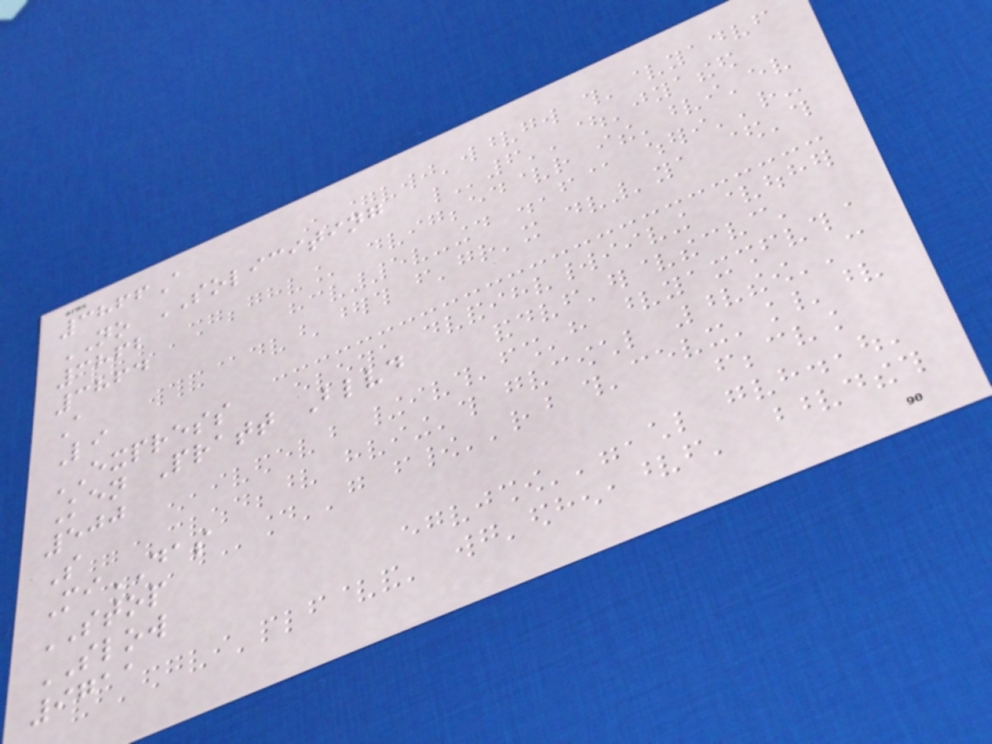3866A
NO SOLICITING
3862
3864
A
Li
EXPRESS
Ken Pratt Blvd
500
S
MiDAS
STOP
SLOW
9711
